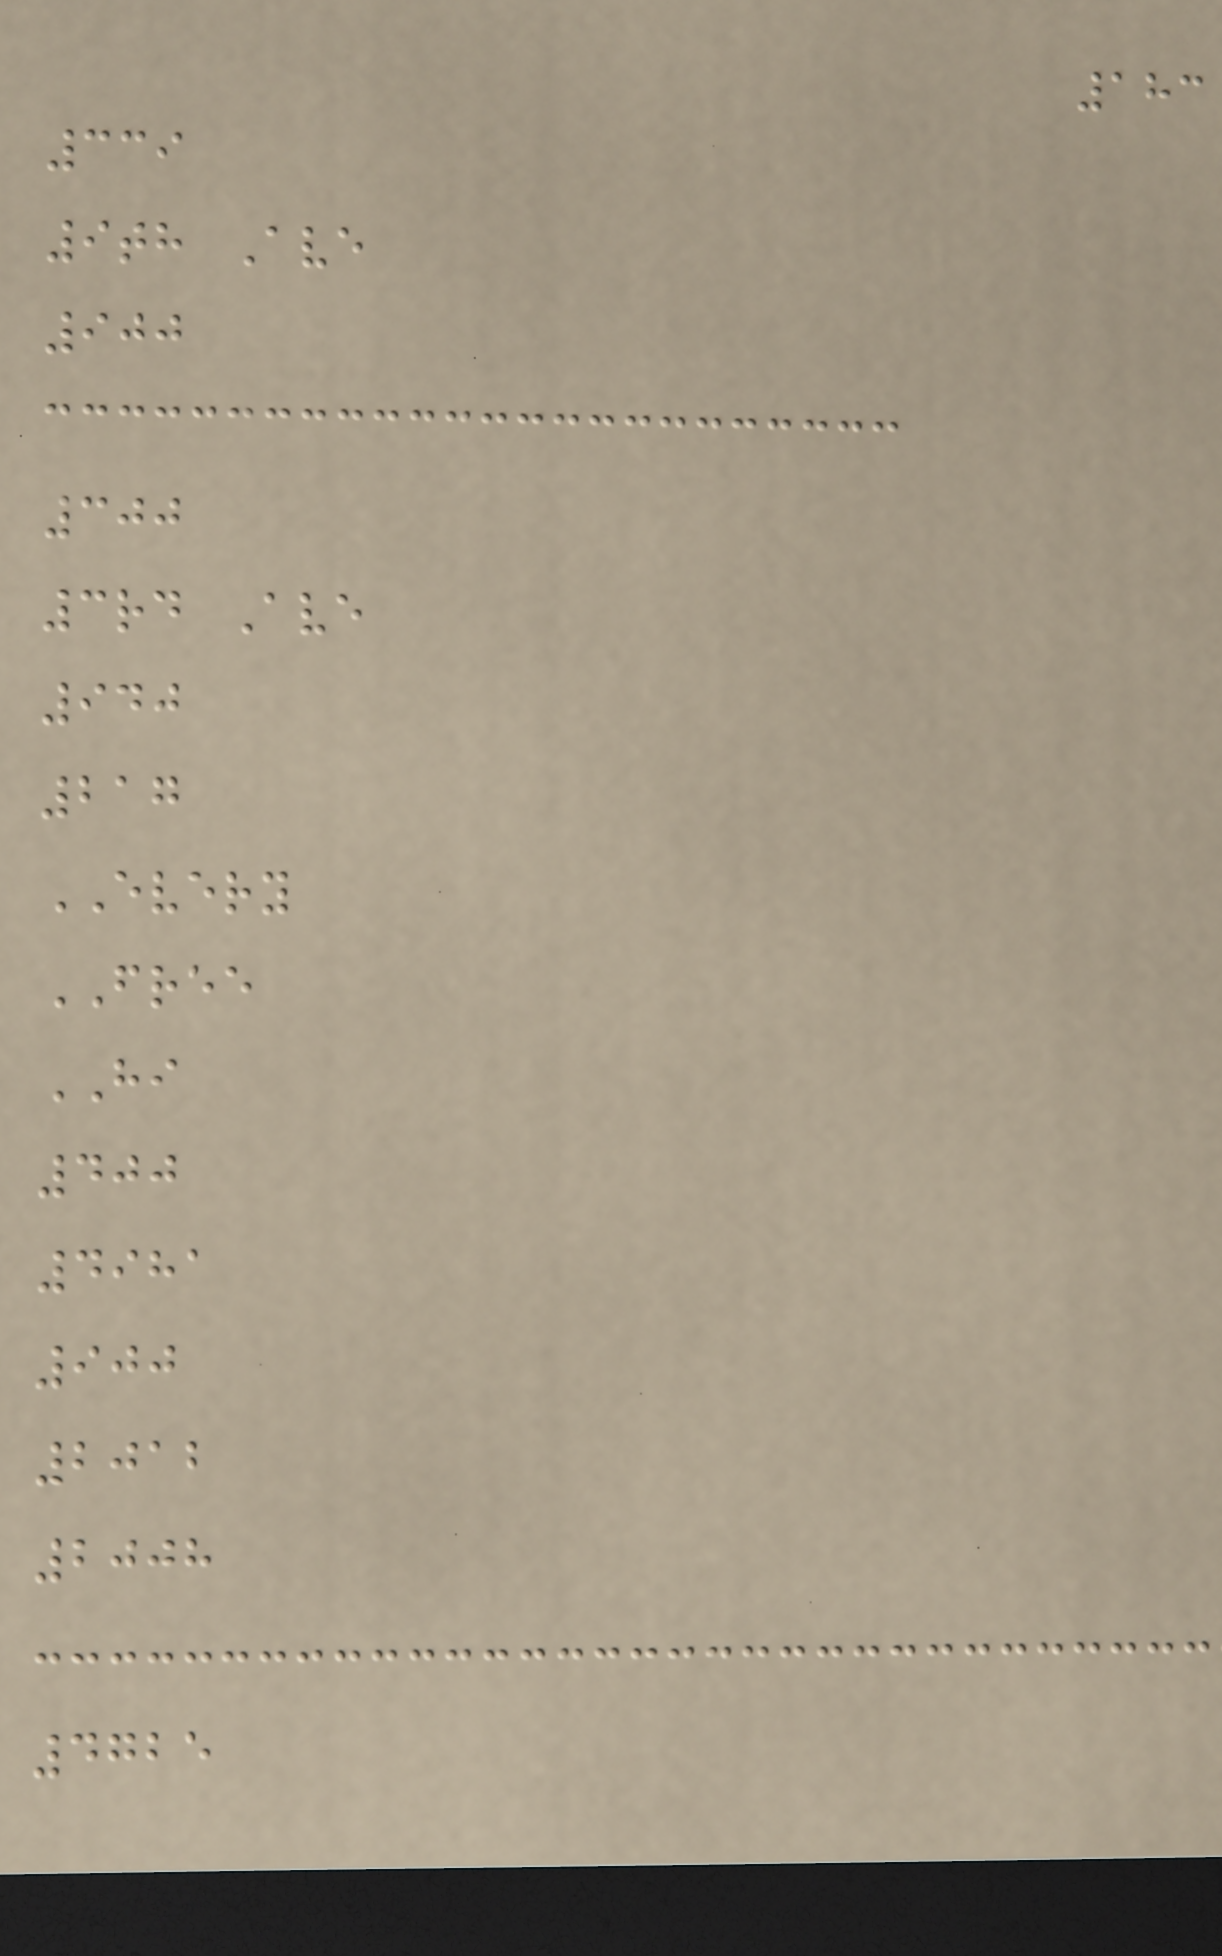183
339
9th Ave
900
300
3rd Ave
940
217
EVERY
FREE
HI
400
4981
900
2012
2008
4725
